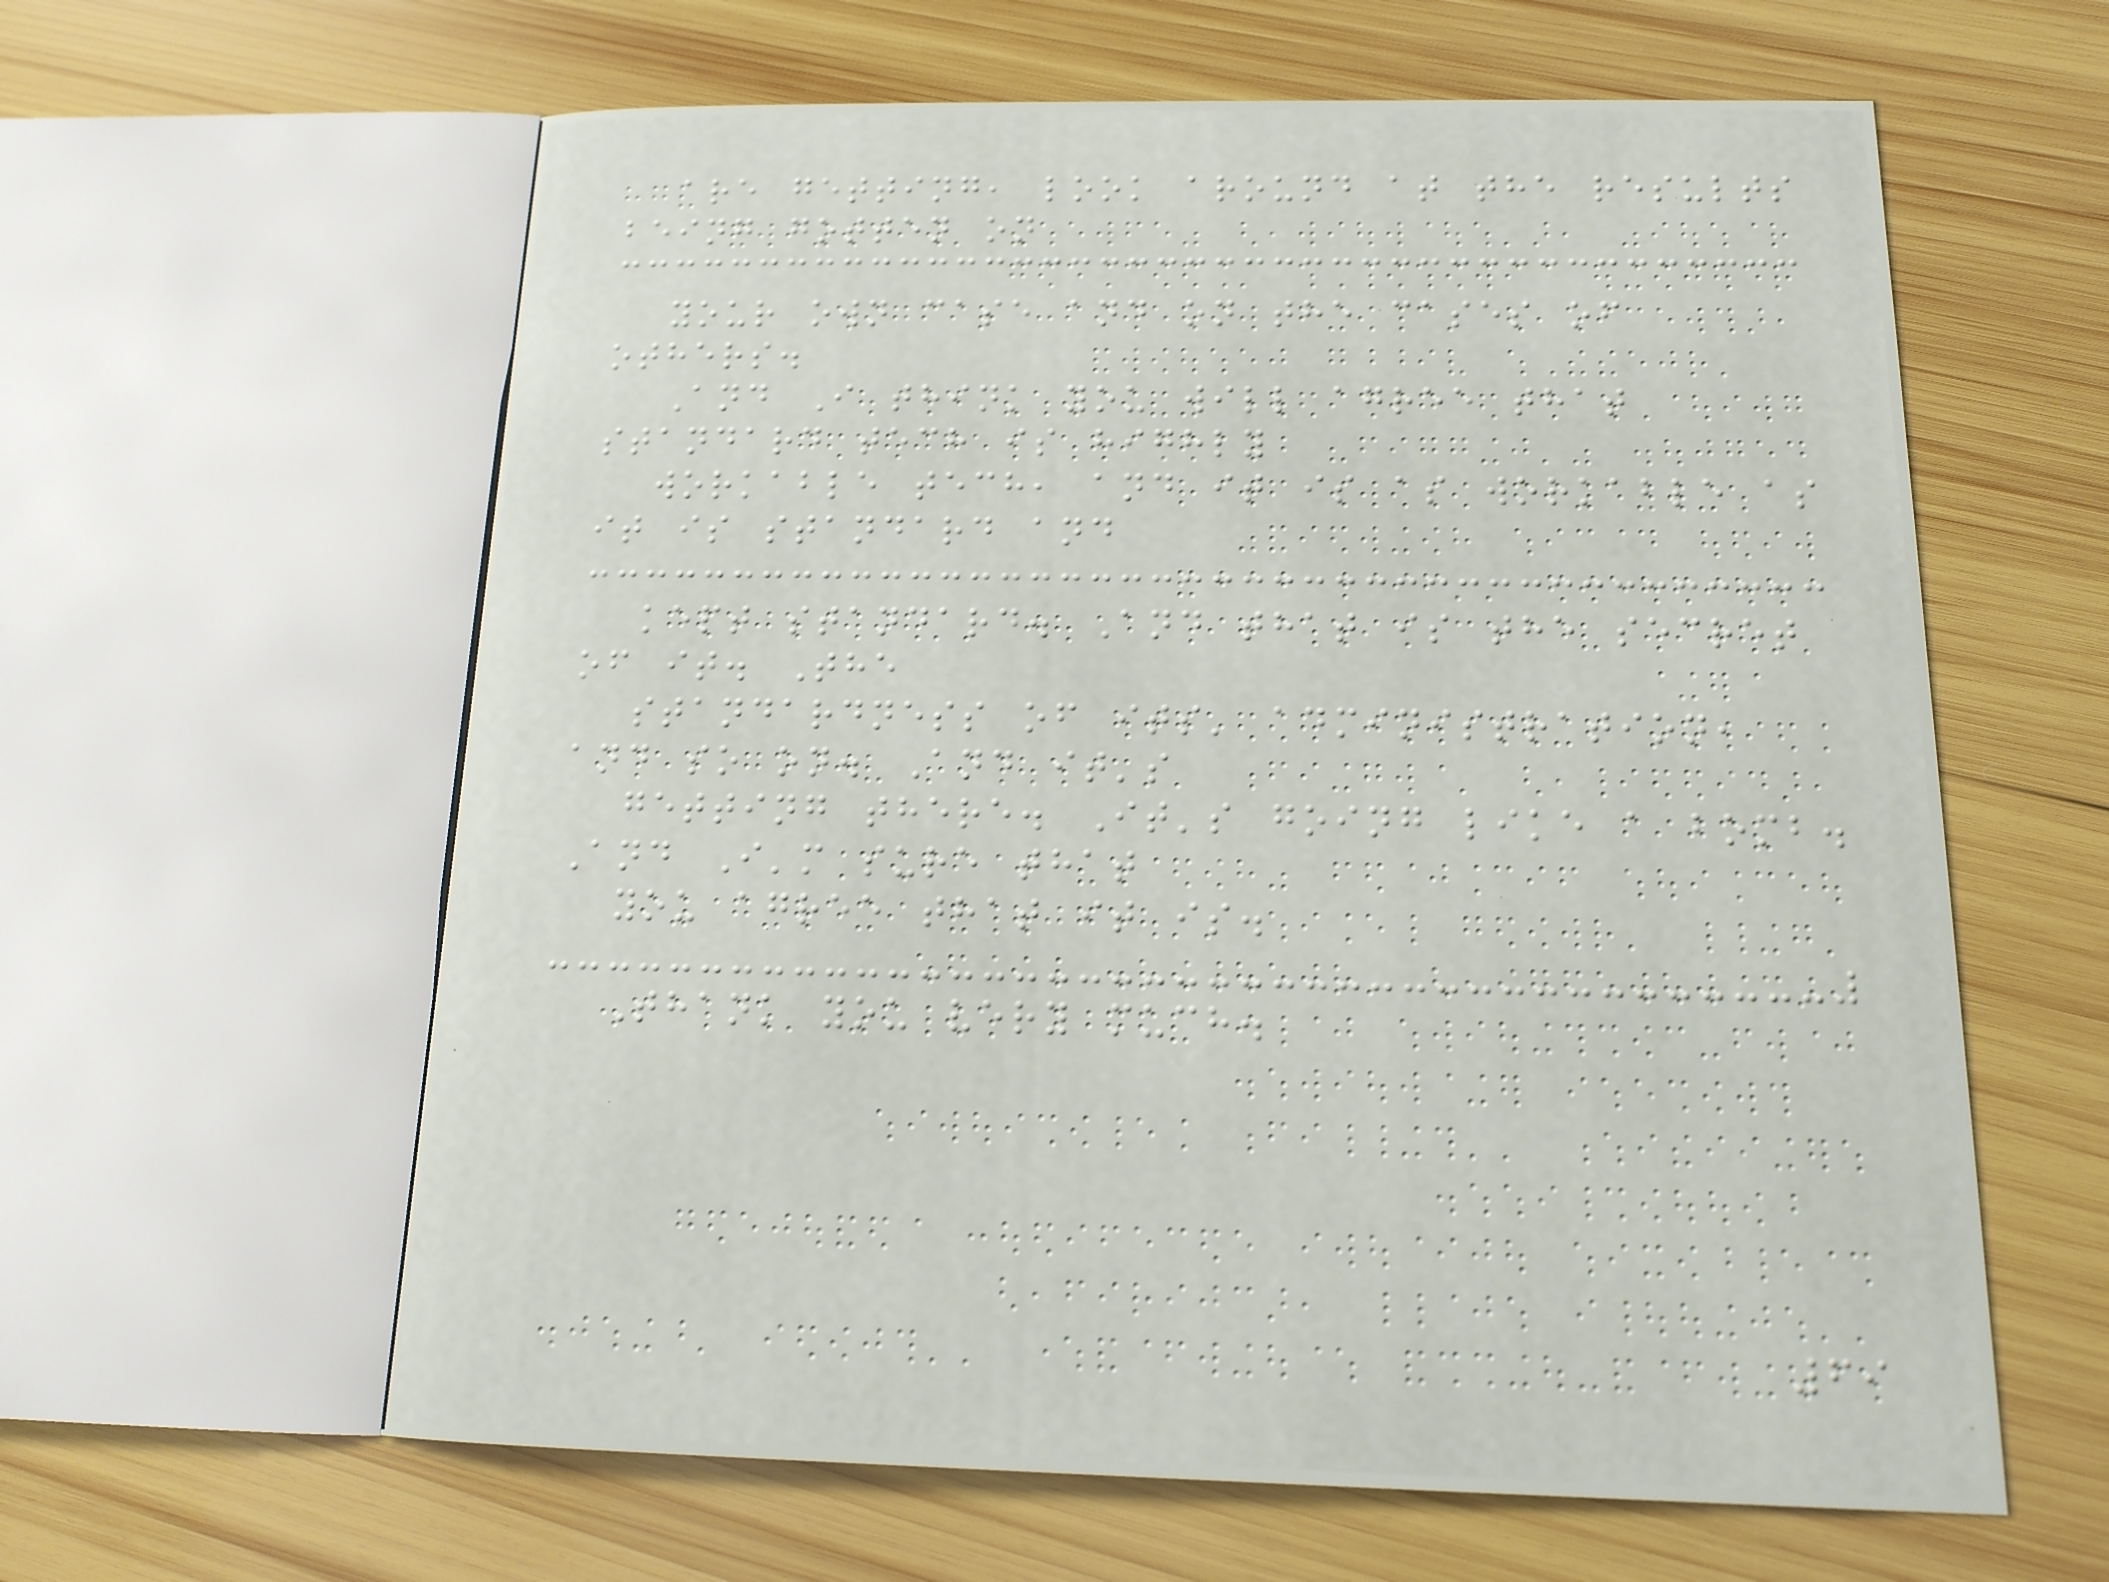are getting, look around at the results
being gotten on
your own case and on the cases of
others.
And I think you will agree that
standard tech is highly
workable tech, and it is as workable as
it is standard and
kept standard. And that is the secret
of it. The
standardness of its' administration,
and so on. And it's
getting there. It's going like a bomb.
And I'm sure that
you agree that it is.
Thank you very much.
69
